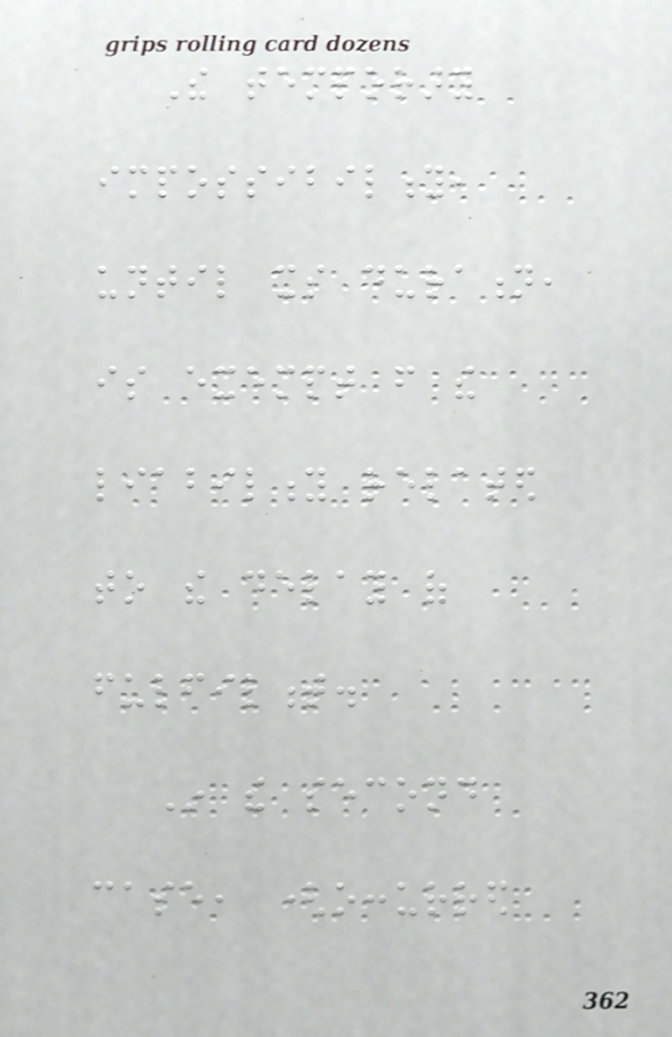The temporary
impossibility,
until its duration,
is exempt from the
liability related
to the delay of
fulfilment.
In the second
case, (occurred
